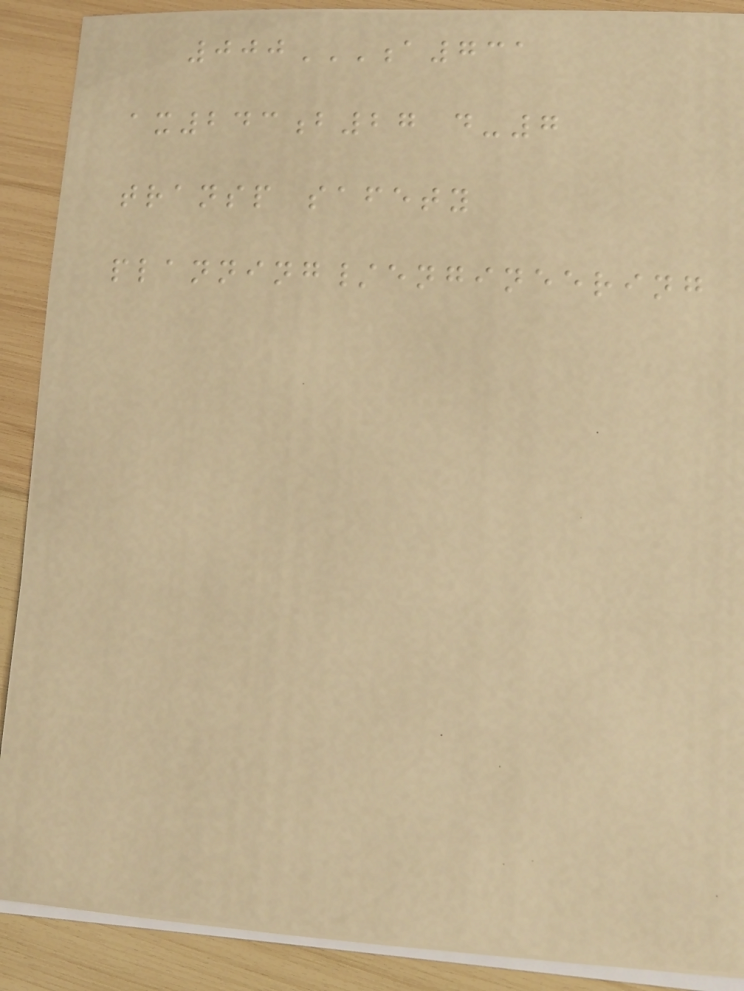000A731
AX243B27 D-7
TRANSP SAFETY
PLANNING/ENGINEERING
